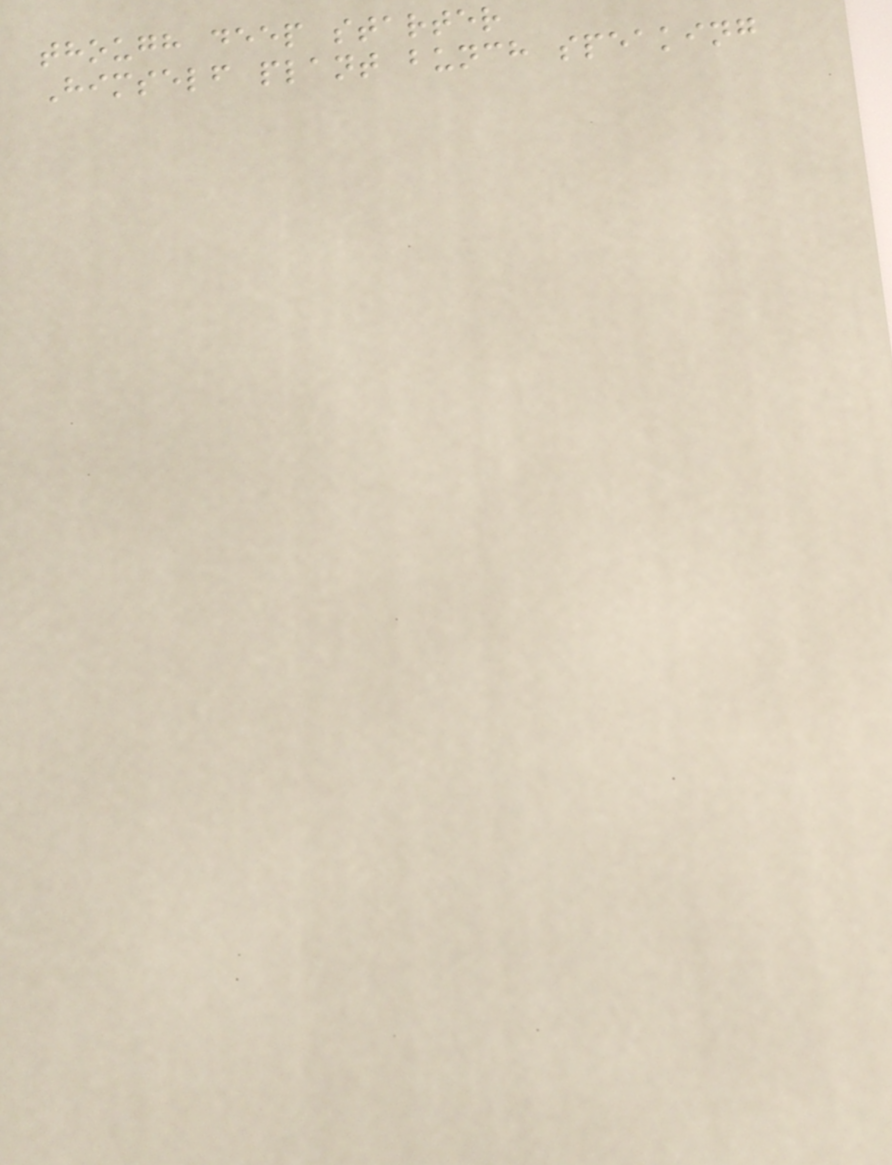though deep starter
Himself plant bunch speaking
